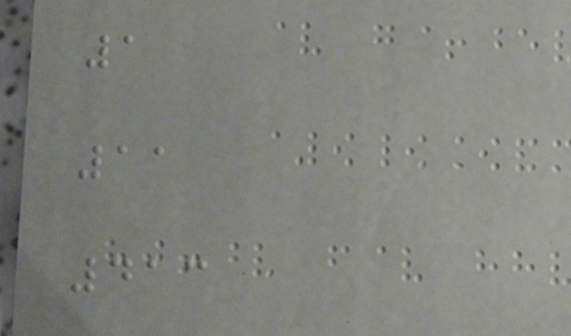1
11
413
